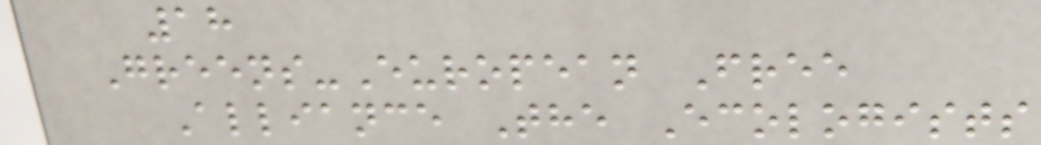18
Greens-European Free
Alliance The Ecologists
